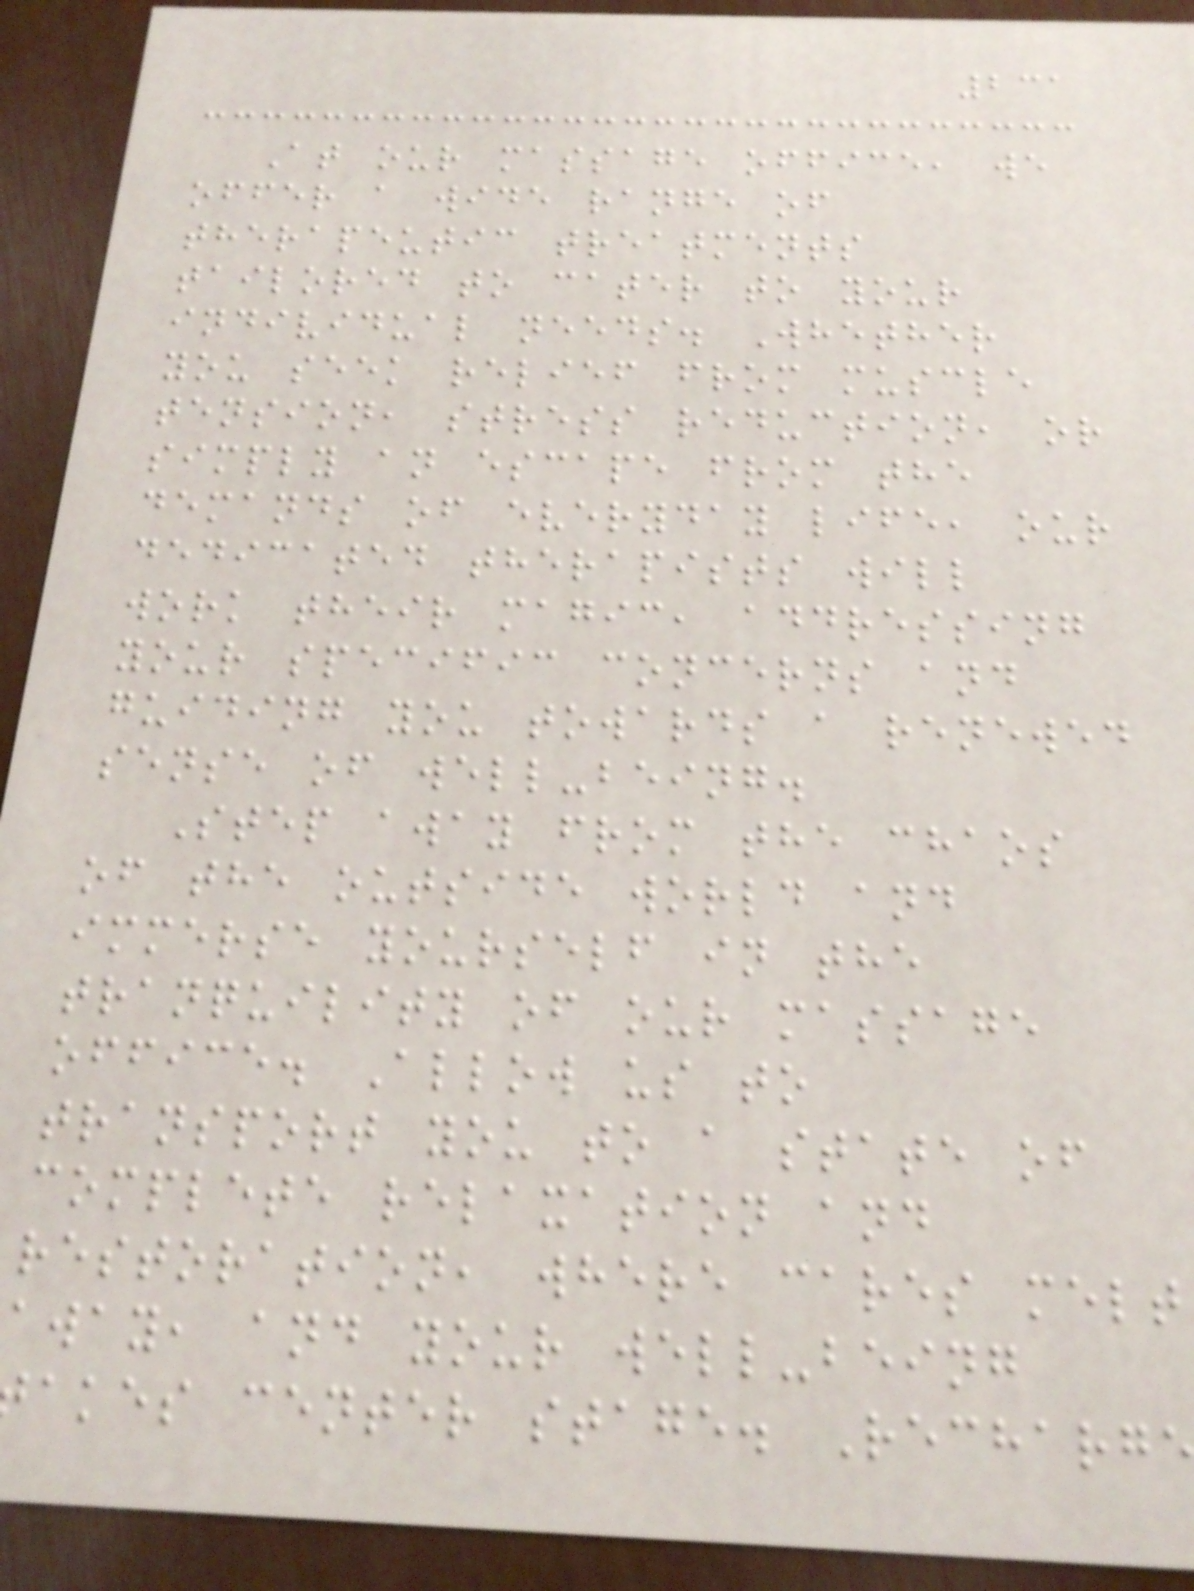231
At our massage office, we
offer a wide range of
therapeutic treatments
tailored to cater to your
individual needs. Whether
you seek relief from muscle
tension, stress reduction, or
simply an escape from the
demands of everyday life, our
dedicated therapists will
work their magic, addressing
your specific concerns and
guiding you towards a renewed
sense of well-being.
Step away from the chaos
of the outside world and
immerse yourself in the
tranquility of our massage
office. Allow us to
transport you to a state of
complete relaxation and
restoration, where cares melt
away, and your well-being
akes center stage. Recharg
